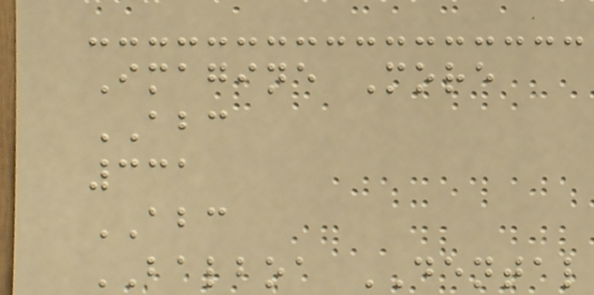Imagine More
ABC
331
ABC
BALBOA DENTAL
